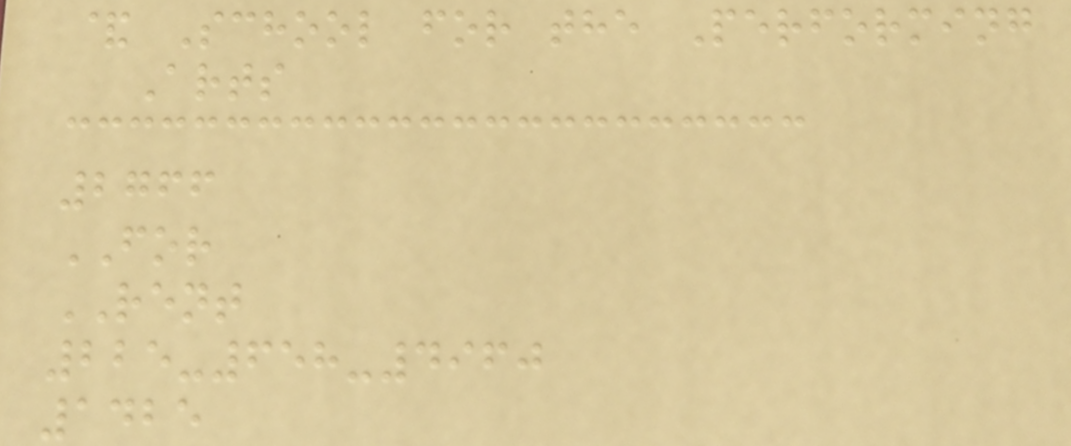& School for the Performing
Arts
2766
FOR
RENT
225-658-4960
1425
